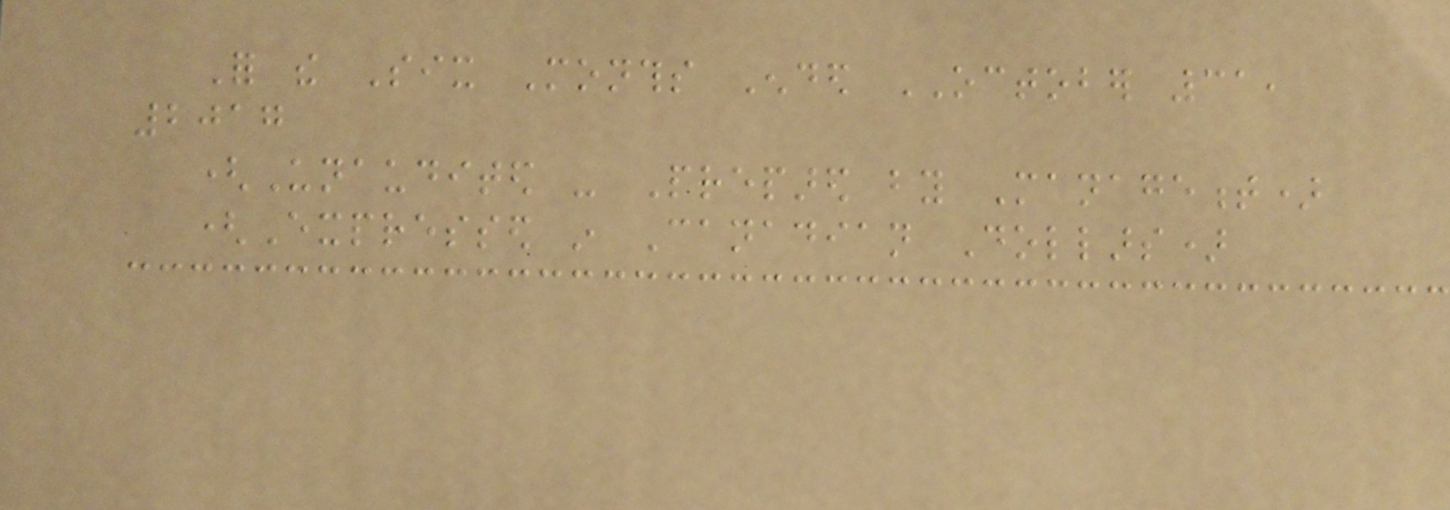For the Six Months Ended OCTOBER 31,
2017
(Unaudited - Prepared by Management)
(Expressed in Canadian Dollars)
